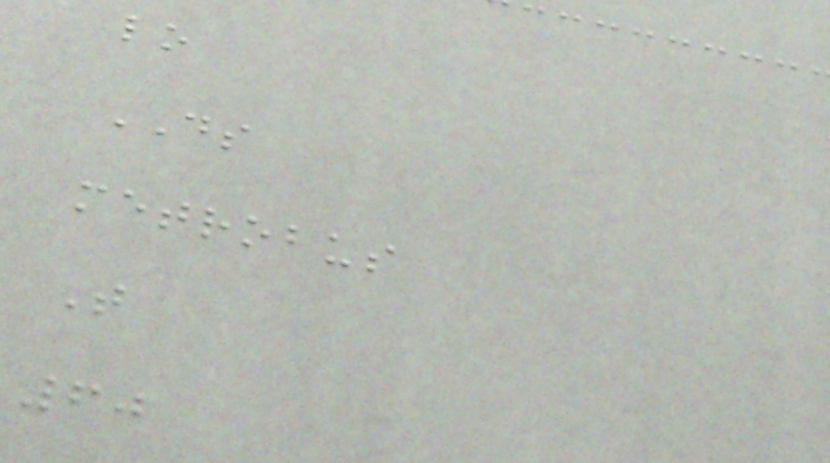lo
DS
metrobus
T
60
